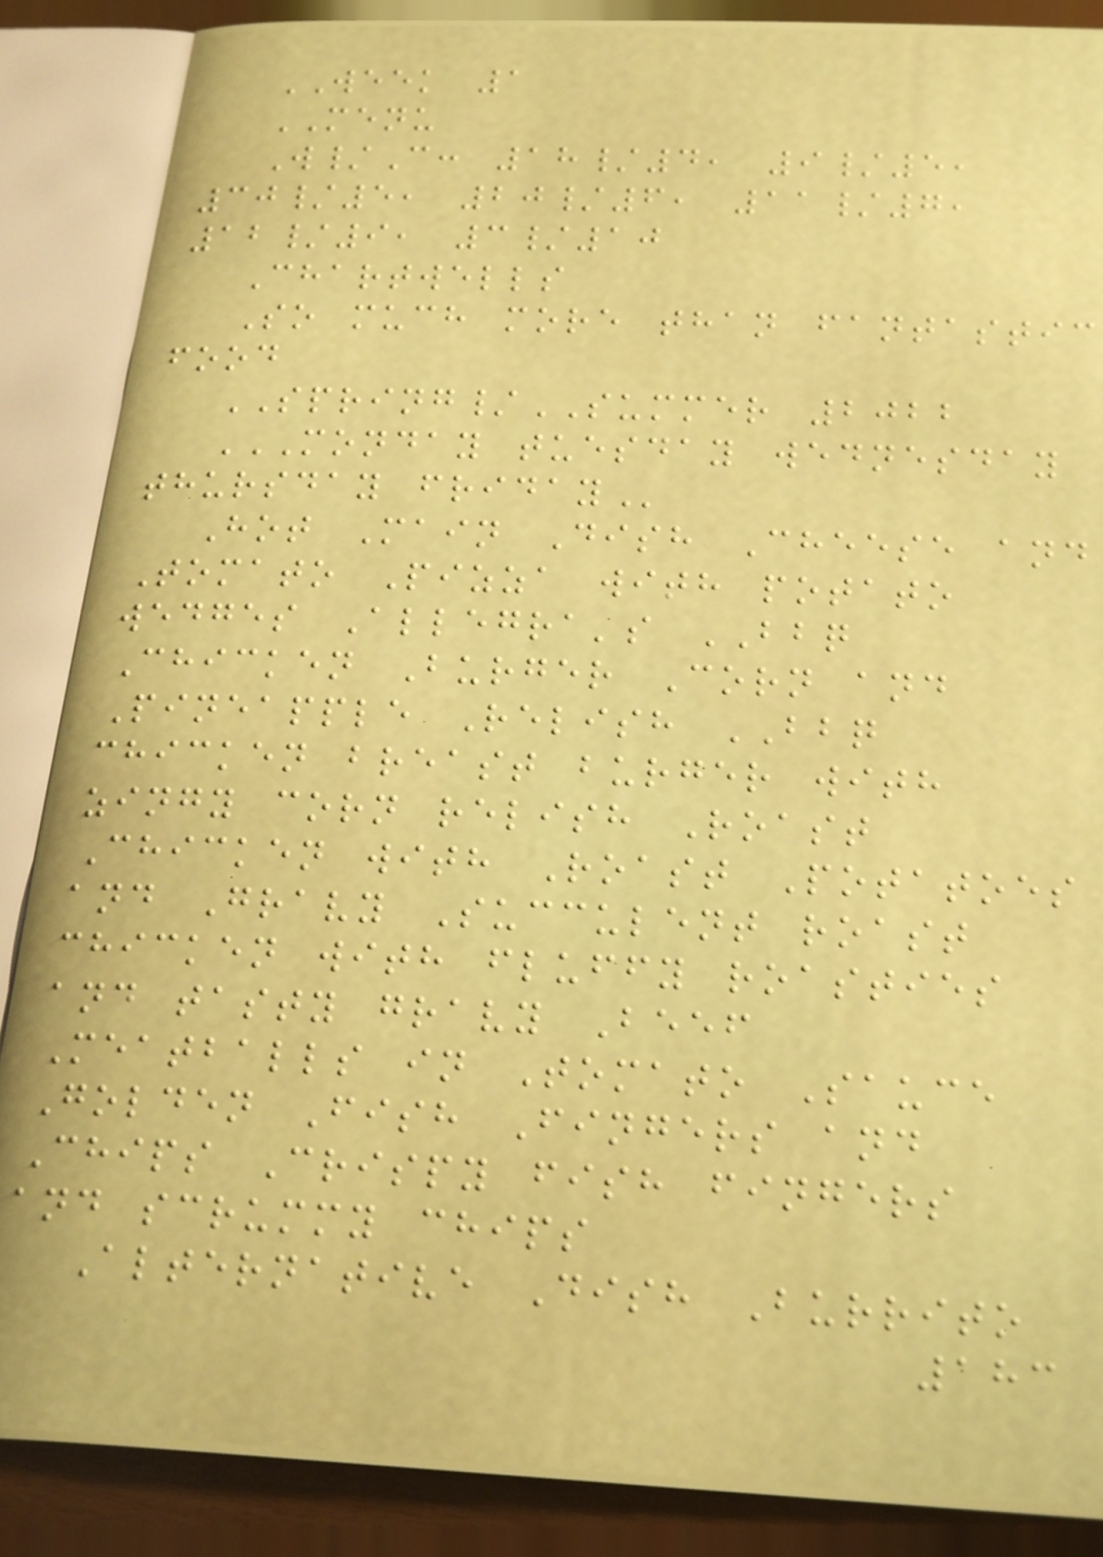WEEK 1
MENU
W/C: 18/4, 9/5,
30/5, 20/6, 11/7,
12/9, 3/10
Chartwells
So much more than fantastic
food
SPRING/SUMMER 2022
MONDAY TUESDAY WEDNESDAY
THURSDAY FRIDAY
Hot Main Dish Cheese and
Tomato Pizza with potato
wedges Allegra's BBQ
Chicken Burger Corn and
Pineapple Relish BBQ
chicken breast burger with
zingy corn relish Roast
Chicken with Roast Potatoes
and Gravy Succulent roast
chicken with fluffy roasties
and tasty gravy Beef
Meatballs in Tomato Sauce
Golden Fish Fingers and
Chips Crispy fish fingers
and scrummy chips
Alternative Dish Burrito
183
